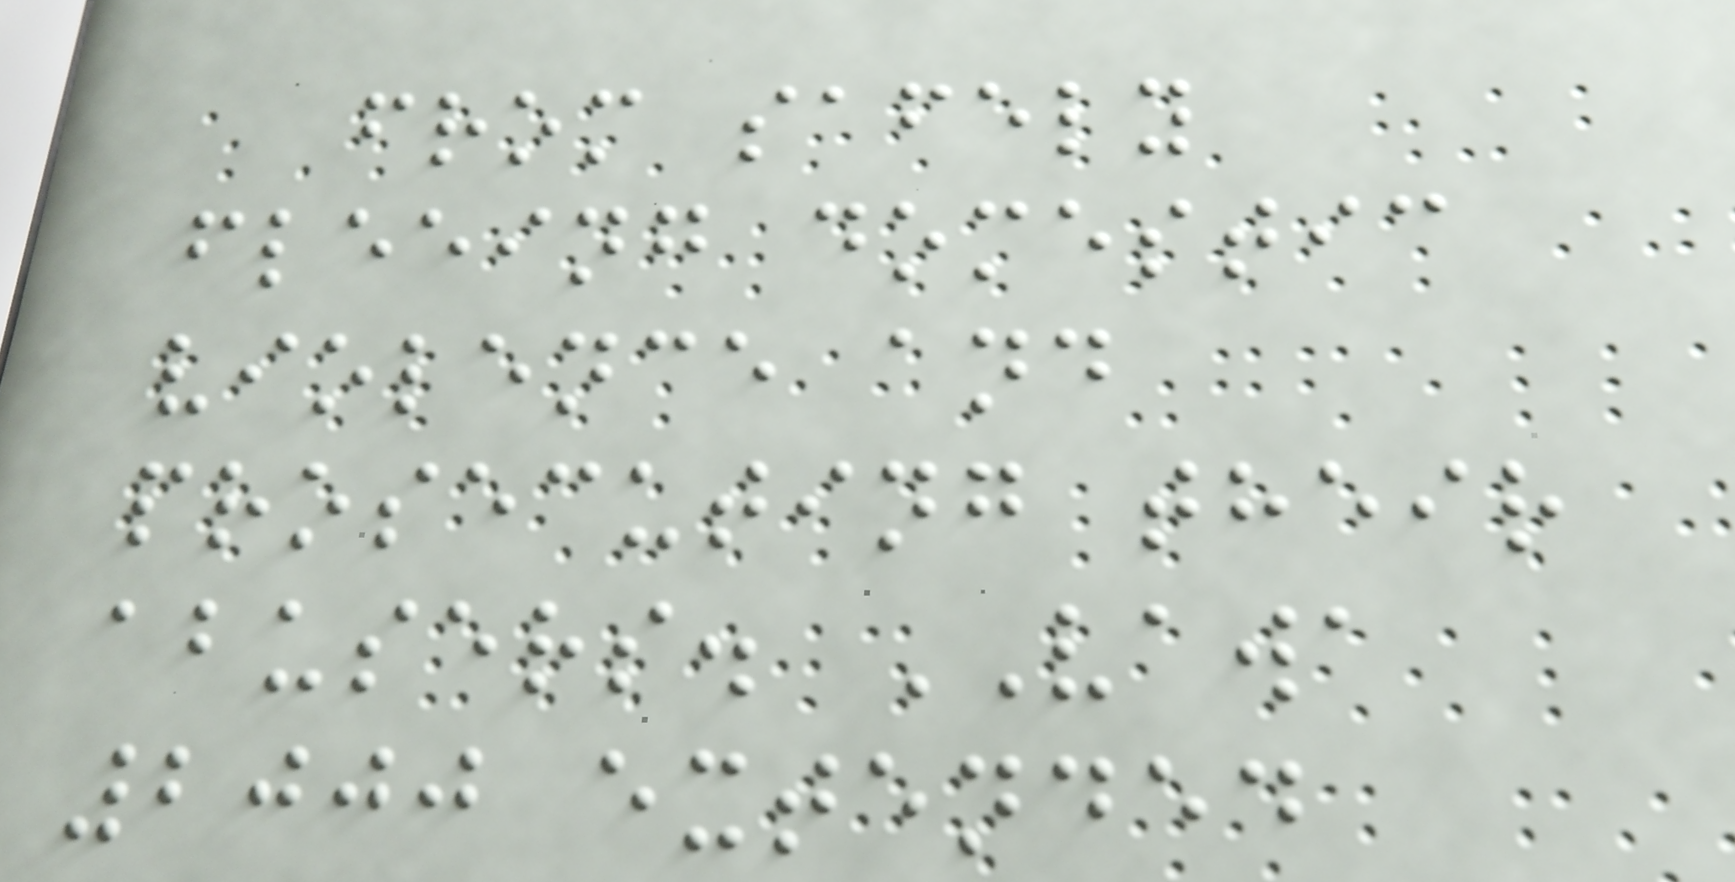from safely
fleeing domestic
violence and
prosecuting their
abusers. VAWA
2000 extended
